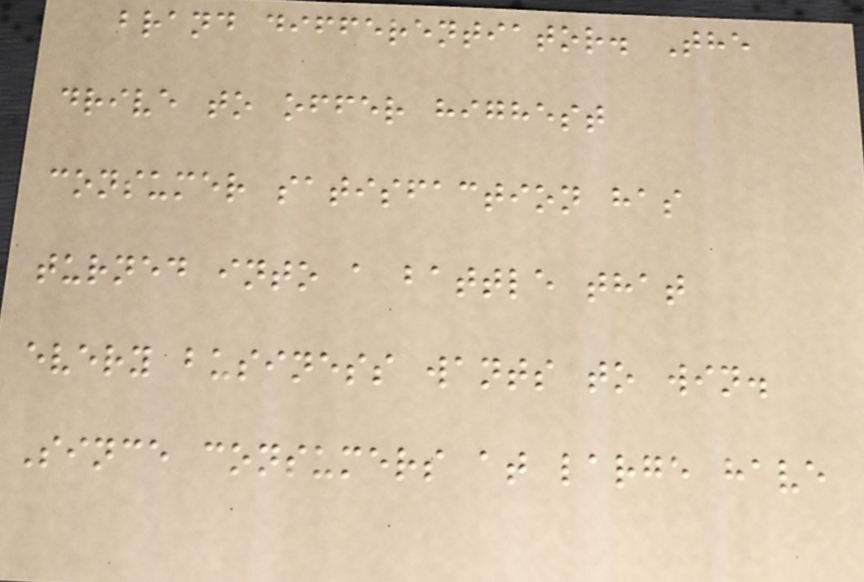brand differentiator. The
drive to offer highest
consumer satisfaction has
turned into a battle that
every business wants to win.
Since consumers at large have
